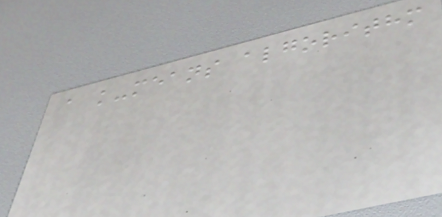a k-means algorithm
